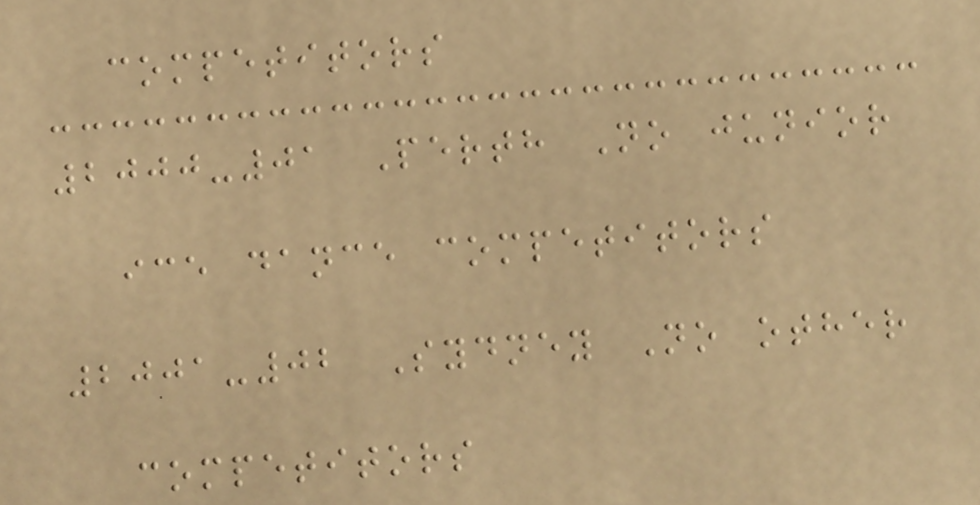competitors
2000-01 Perth No junior
ice dance competitors
2001-02 Sydney No other
competitors
